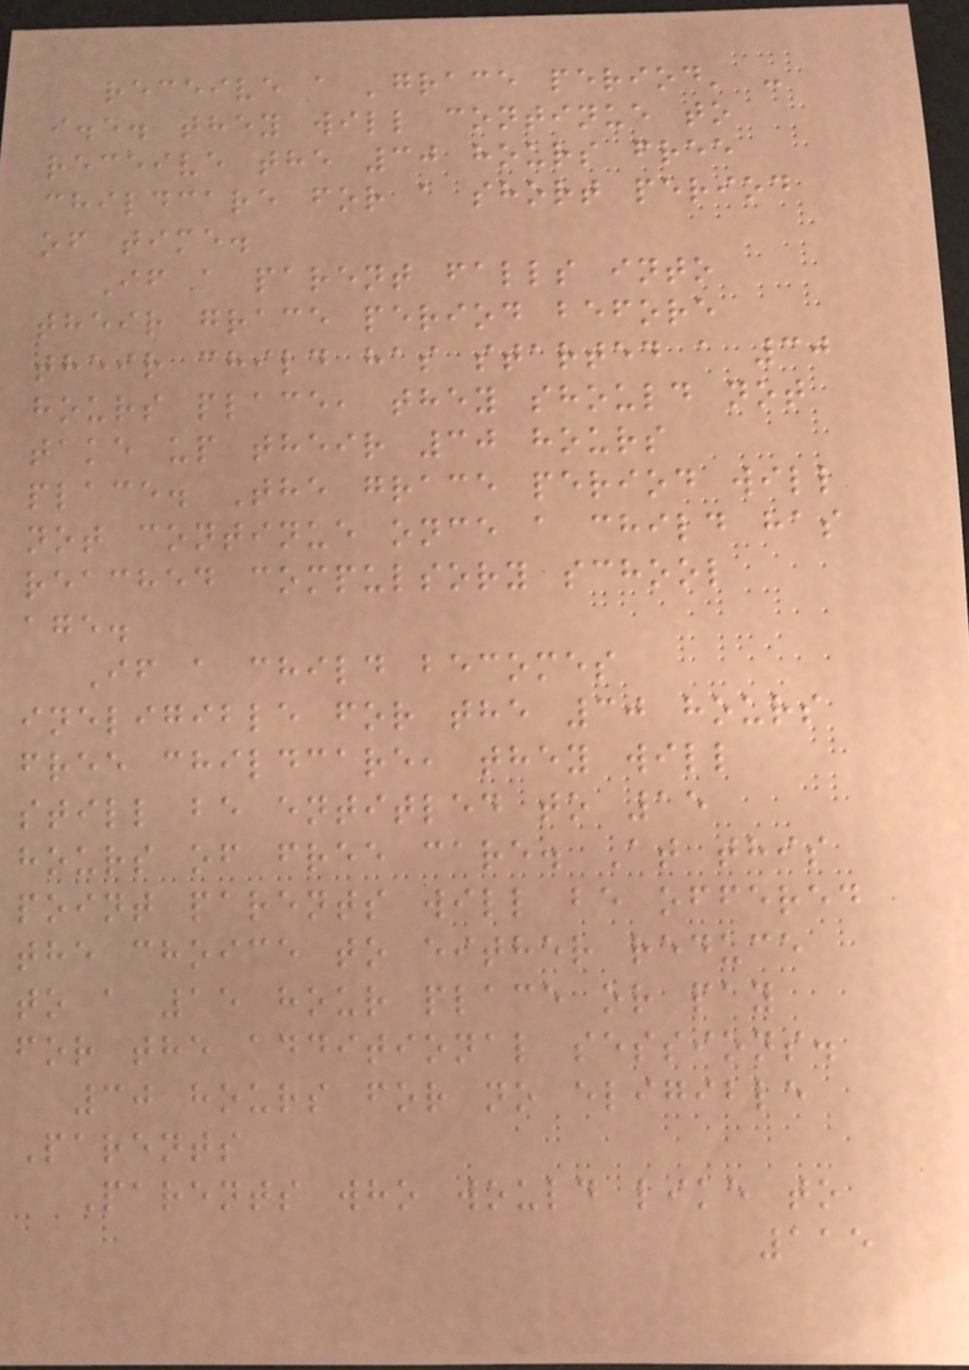receive a 'grace period' -
i.e. they will continue to
receive the 30 hours free
childcare for a short period
of time.
If a parent falls into
their grace period before
their child has started a 30
hours place, they should not
take up their 30 hours
place. The grace period will
not continue once a child has
reached compulsory school
age.
If a child becomes
ineligible for the 30 hours
free childcare, they will
still be entitled to 15
hours of free care. At this
point parents will be offered
the choice to either reduce
to a 15 hour place or pay
for the additional sessions.
30 hours for no eligible
Parents
Parents who would like to
115
